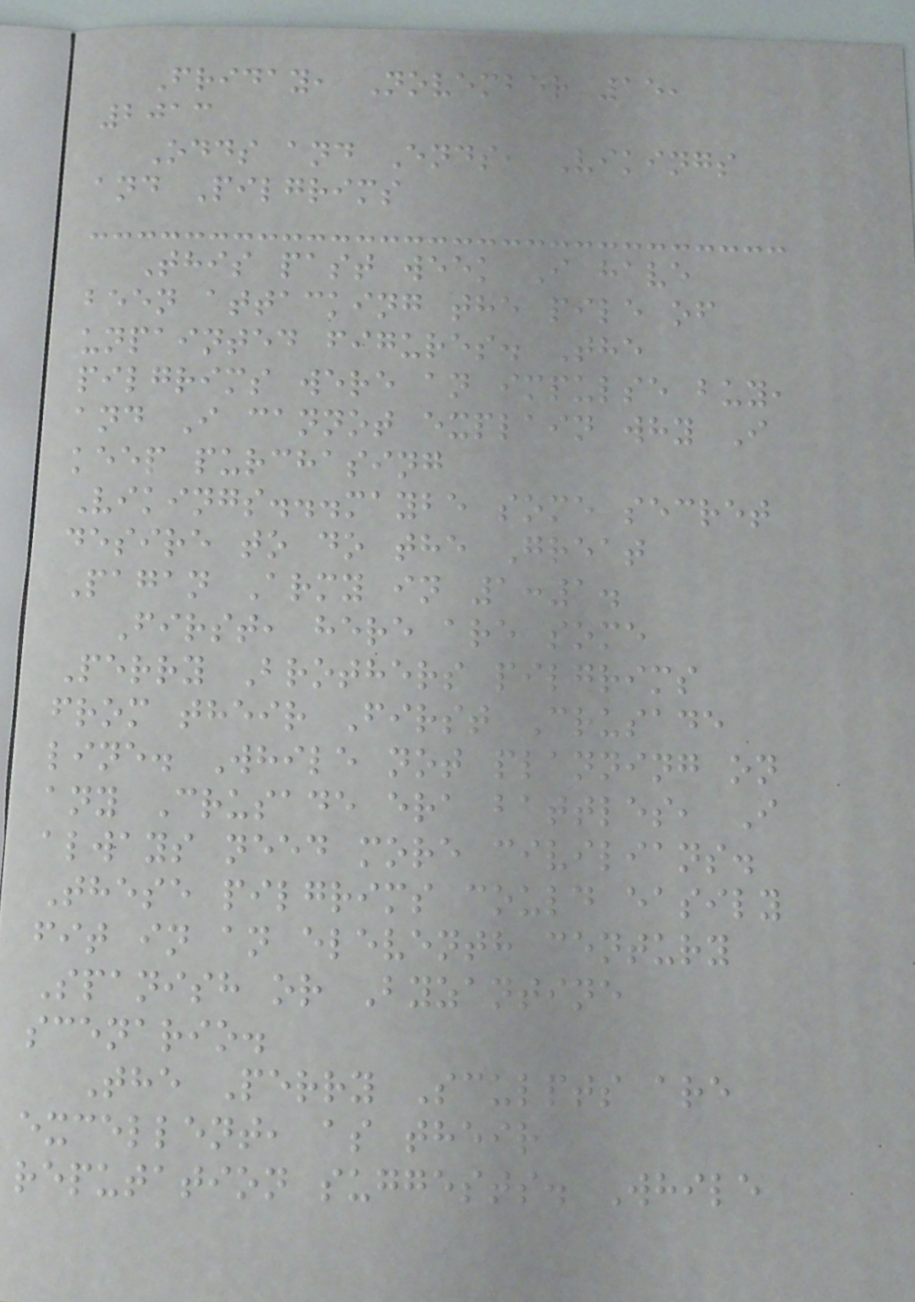Friday, November 15,
2013
Odds and Ends, Vikings
and Pilgrims
This past week I have
been attacking the pile of
unpainted figures. The
pilgrims were an impulse buy,
and I cannot explain why I
keep purchasing
Vikings...maybe some secret
desire to do the Great
Pagan Army in 1:1.
First, here are some
Perry Brothers pilgrims
from their First Crusade
line. While not planning on
any Crusade era battles, I
always need more civilians.
These pilgrims could easily
fit in an eleventh century
Spanish or Byzantine
scenario.
The Perry Sculpts are
excellent, as their
reputation suggests. While
